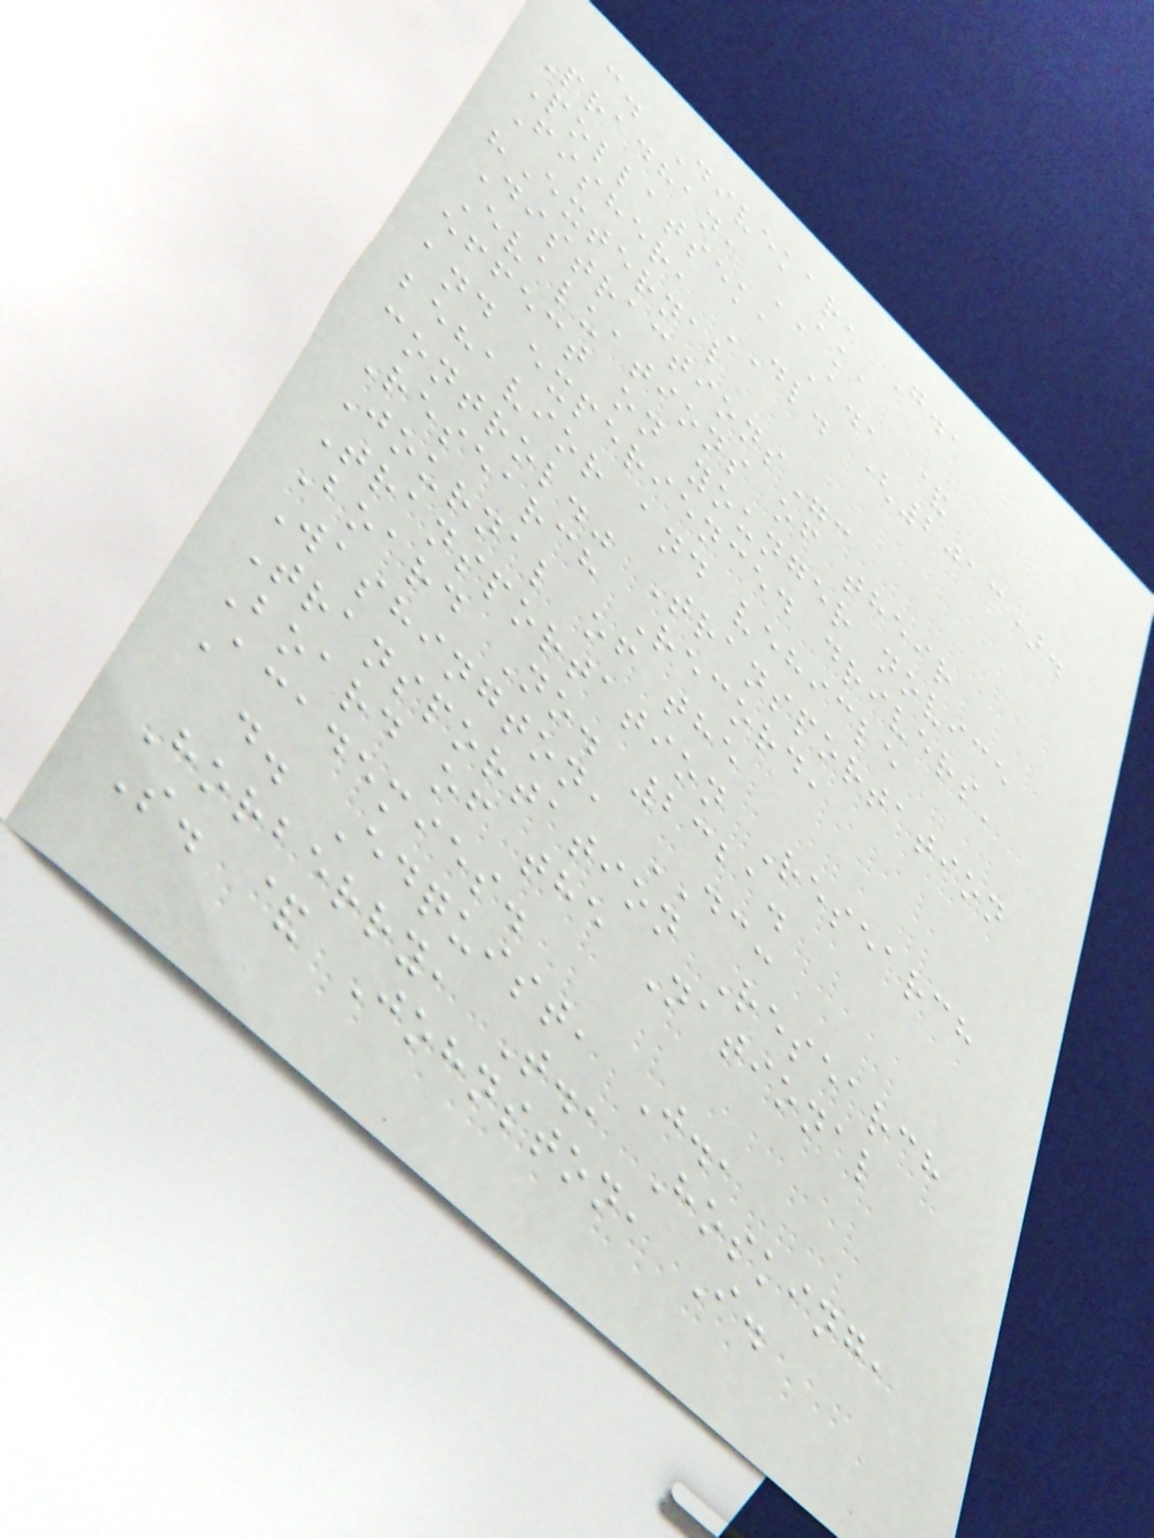c. Divekar, G.,
Pradhan, AK,
Pollatsek, A., &
Fisher, DL. (2013).
"External
Distractions":
Evaluations of their
effect on younger novice
and experienced drivers'
behavior and vehicle
control." Transportation
Research Record,
Journal of the
Transportation Research
Board No. 2321.
Washington, DC:
Transportation Research
Board of the National
Academies.
d. Edquist, J.,
Horberry, T., Hosking,
S. & Johnston, I.
